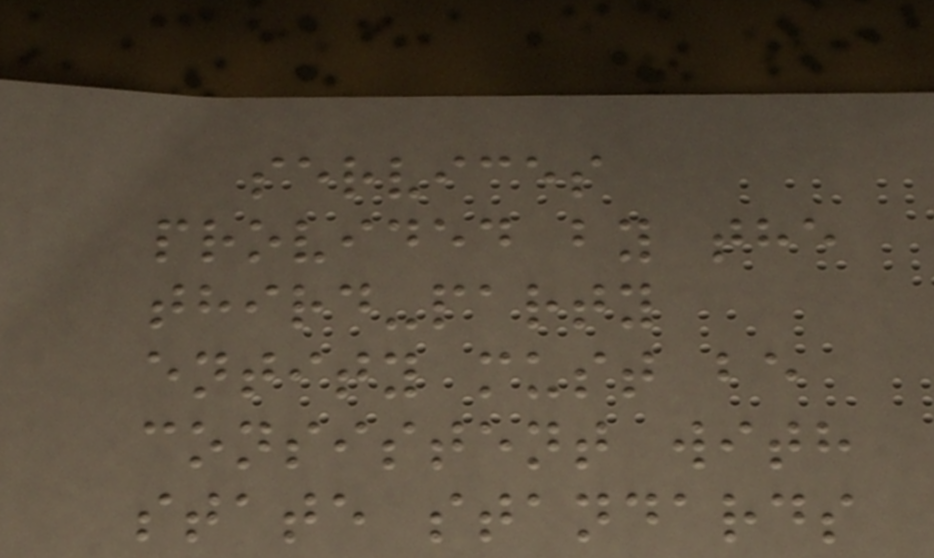services
provided by the
third-party
entity must be
consistent with
state standards
